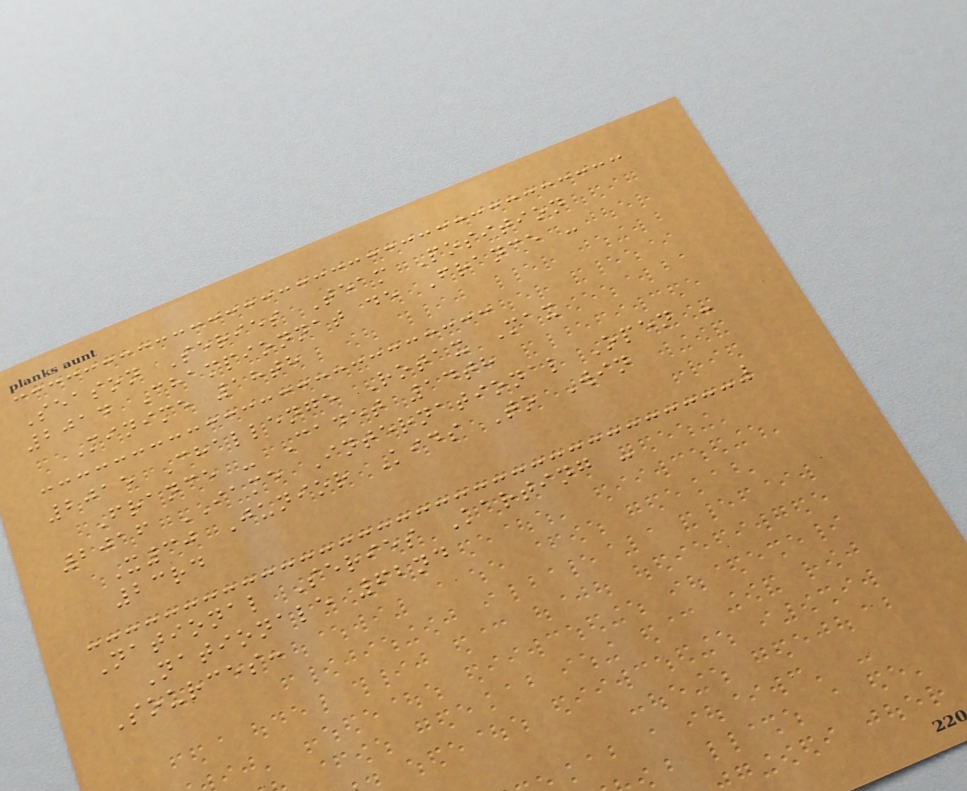Season Series Team Position
2014 Championnat de France -
Minime 18th
2015 Challenge Rotax Max
France - Cadet 14th
2016 IAME International Open -
X30 Junior Kids To Win
23rd
National Series Karting -
Nationale 62nd
Sources:
